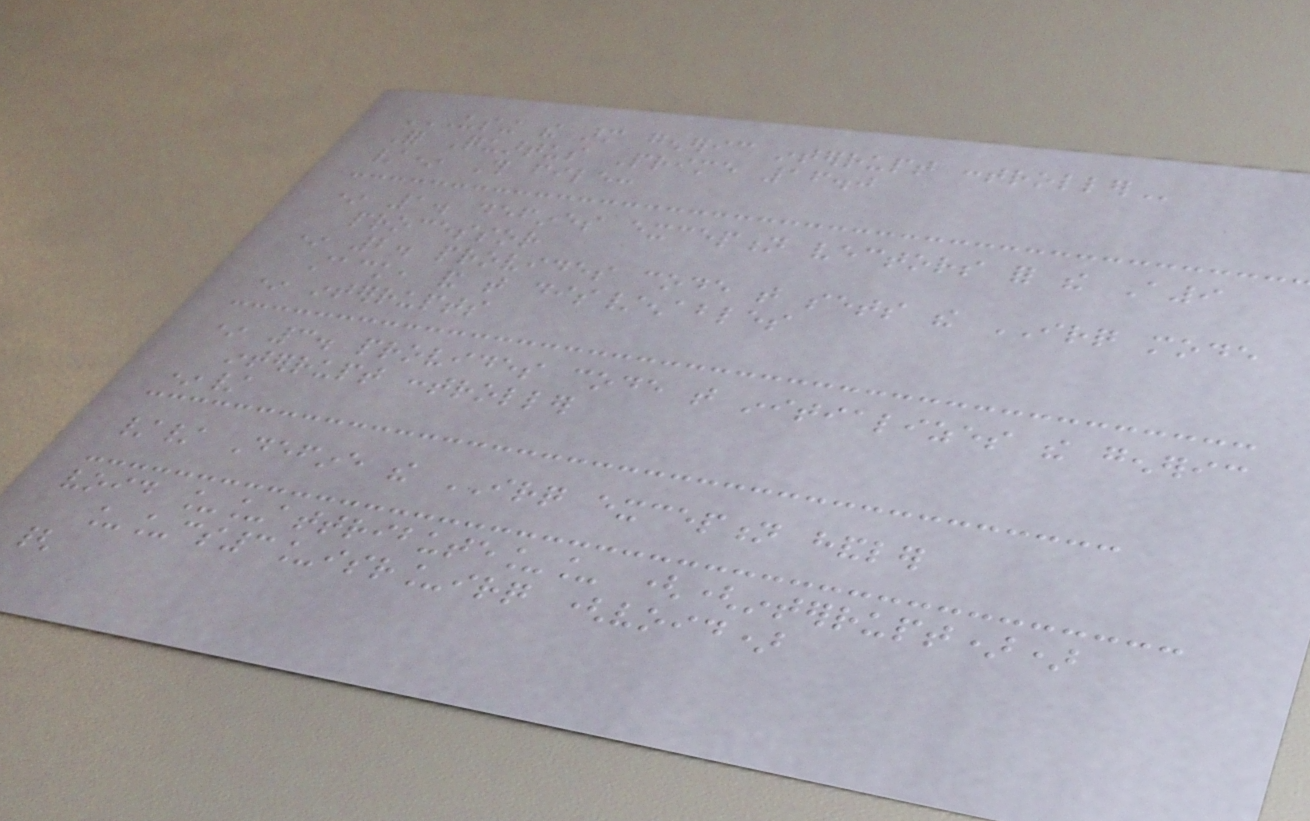USING THE ARM GENERIC INTERRUPT CONTROLLER
For Quartus Prime 16.0
/* This file:
* 1. defines exception vectors for the A9
processor
* 2. provides code that sets the IRQ mode
stack, and that dis/enables
* interrupts
* 3. provides code that initializes the generic
interrupt controller
*/
// Define the IRQ exception handler
void __attribute__ ((interrupt))
__cs3_isr_irq (void)
{
